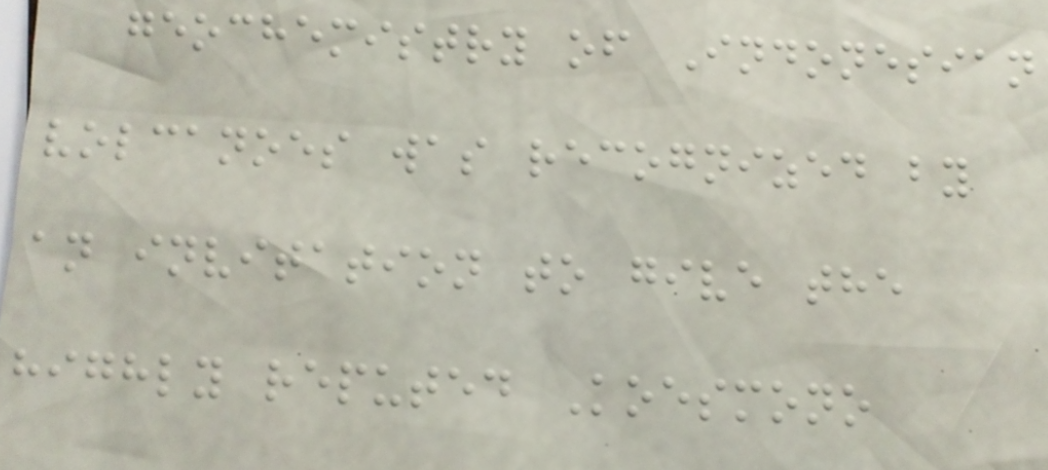geochemistry of Indonesian
volcanoes was recognized by
an invitation to give the
highly reputed Koesmono
